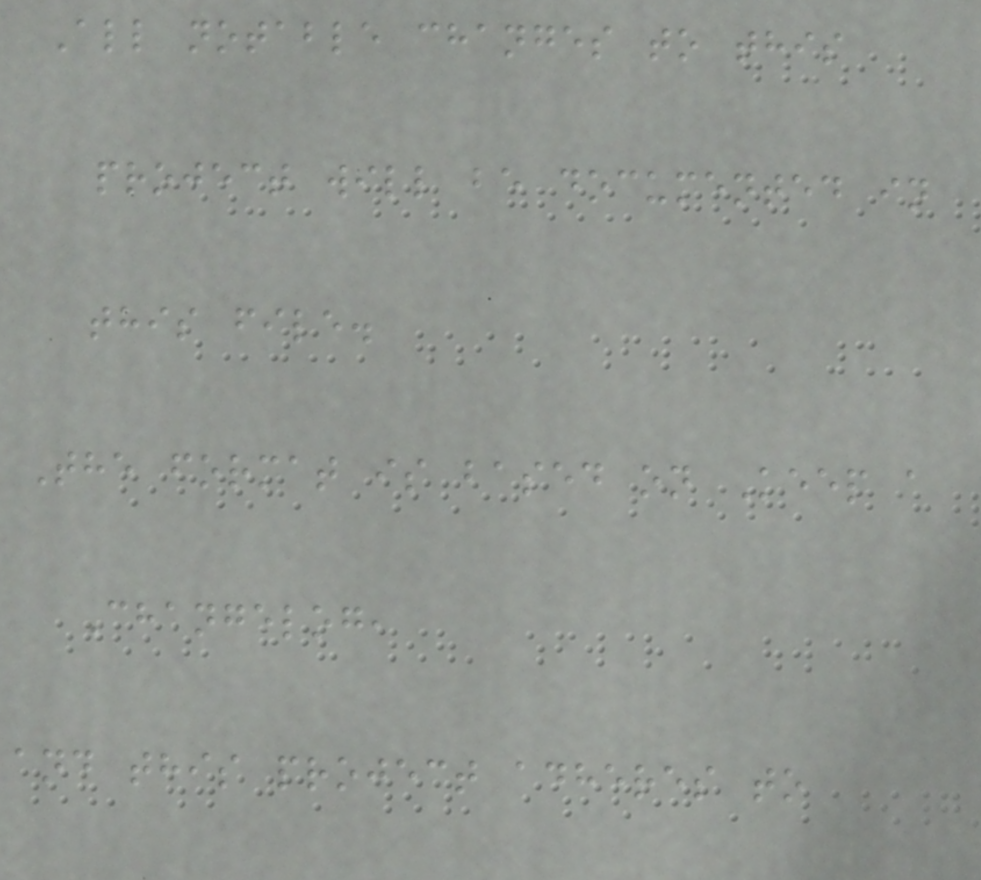All notable changes to this
project will be documented in
this file.
The format is based on Keep a
Changelog,
and this project adheres to
